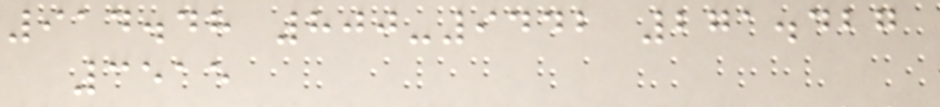914.48 800-9442 271.427
3515
